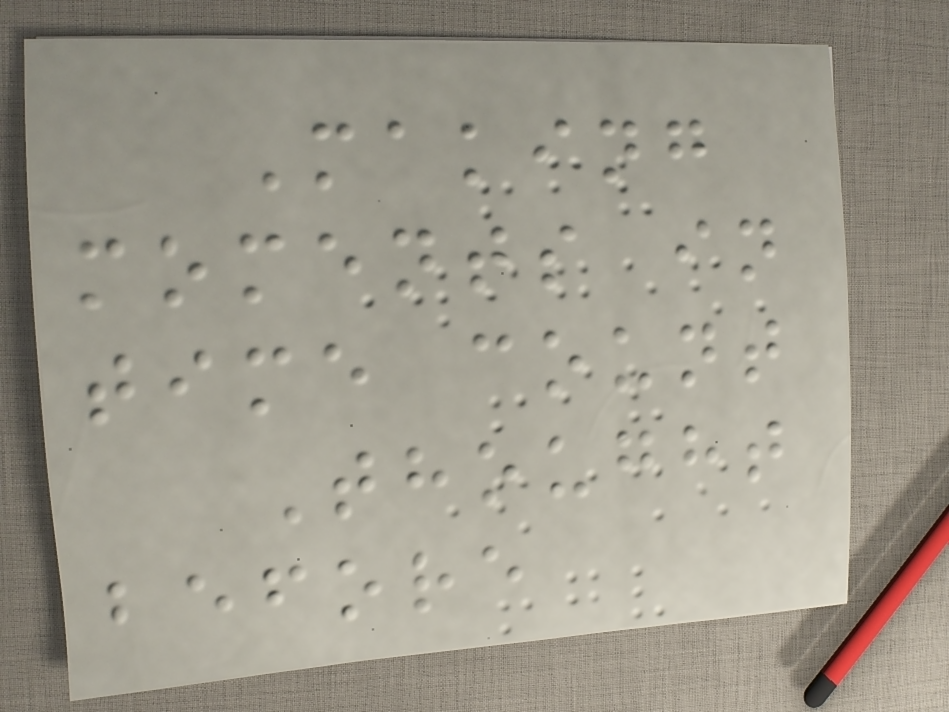Making
moments in
time count
Thought
before
